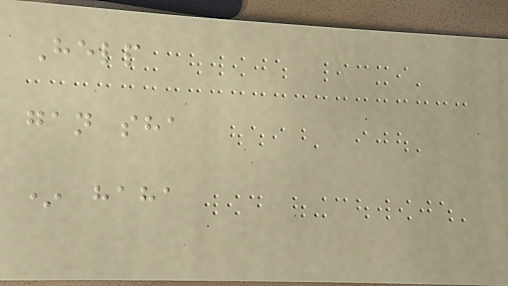Help
gan sha
* haha
